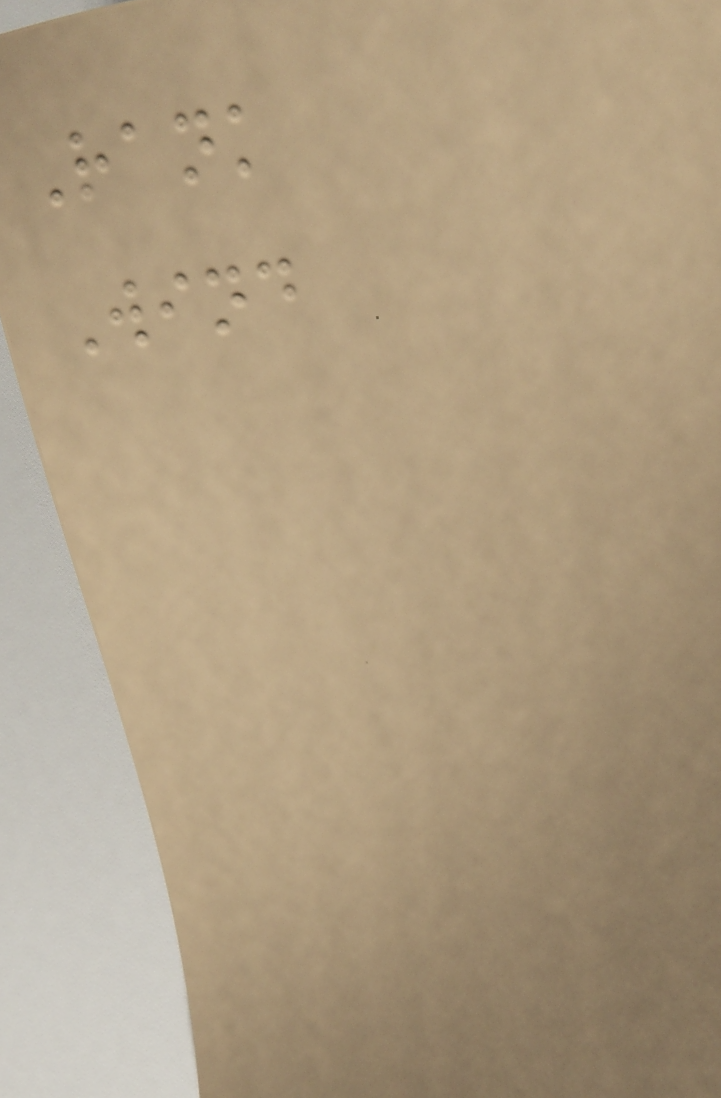Rank
Wind
